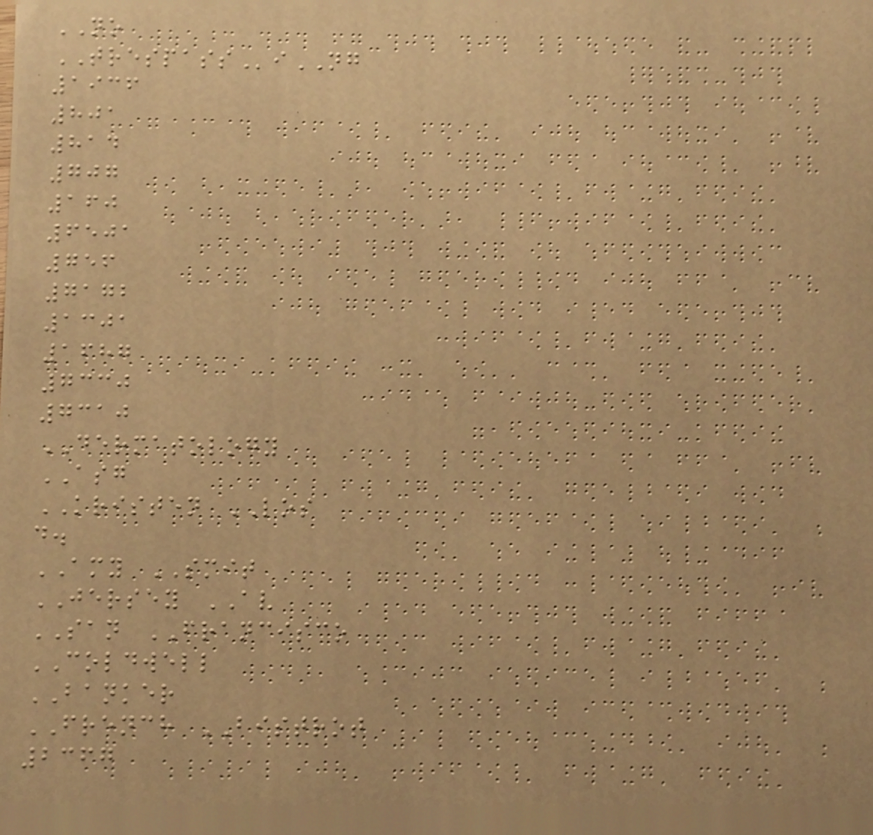NO
TRESPASSiNG
1936
801
814
707
160
6501
756
7172
1301
1687
7330
7310
DERMATOLOGY
ASG
KRISTEN LOS
d.
AMY SMIT
JERSEY AV
SAN FRANCISCO
COLDWELL
BANKER
FRENCH BISTROT
2367
